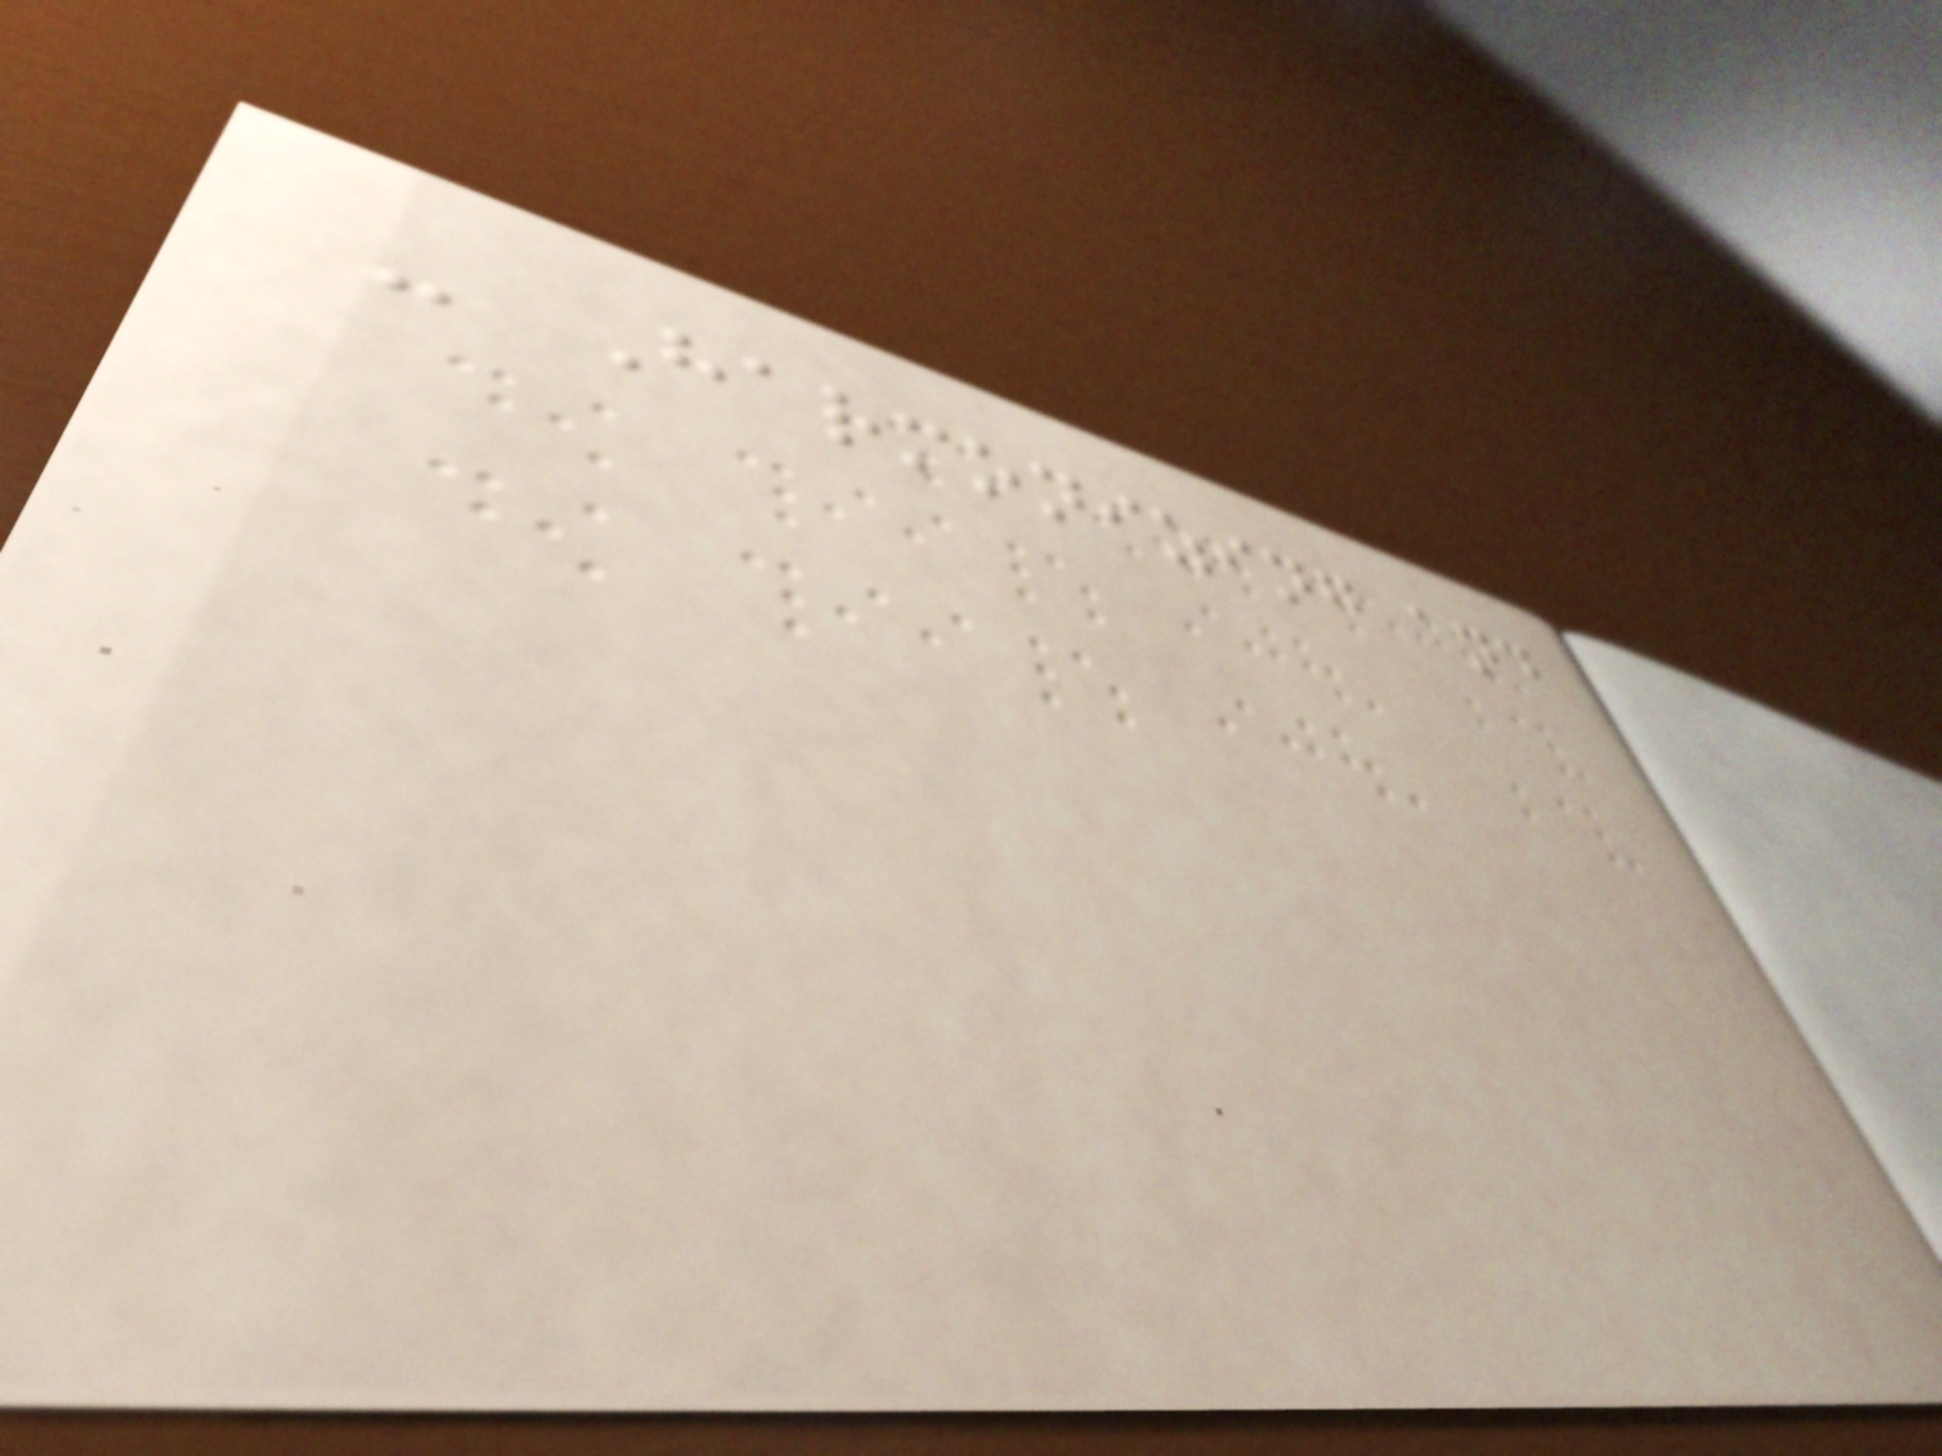- Harmonizing and
